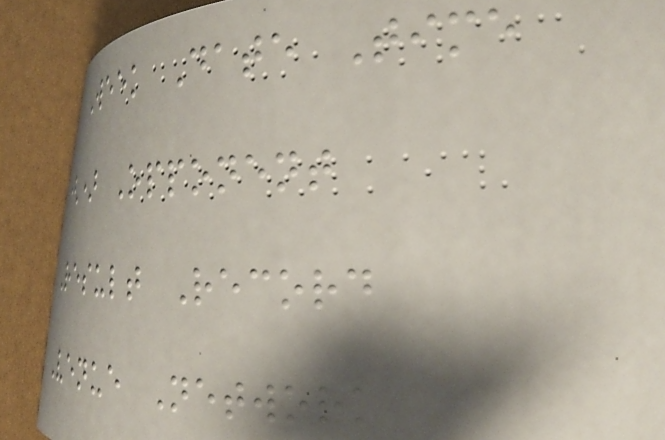Week Date Time
() Opponent
Result Record
Venue Network
